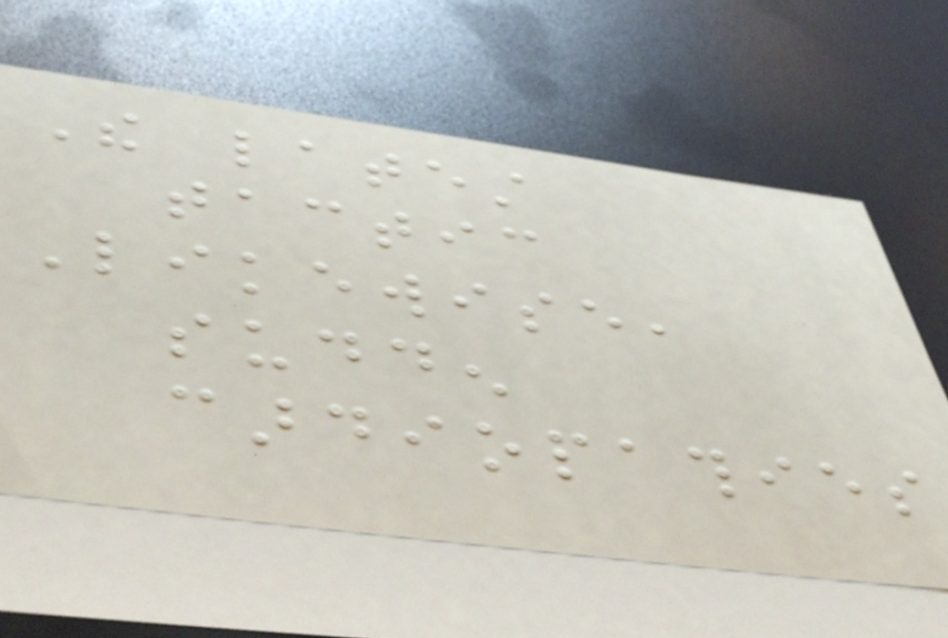The latest
tactic
Likewise,
sudden
cardiopathies
